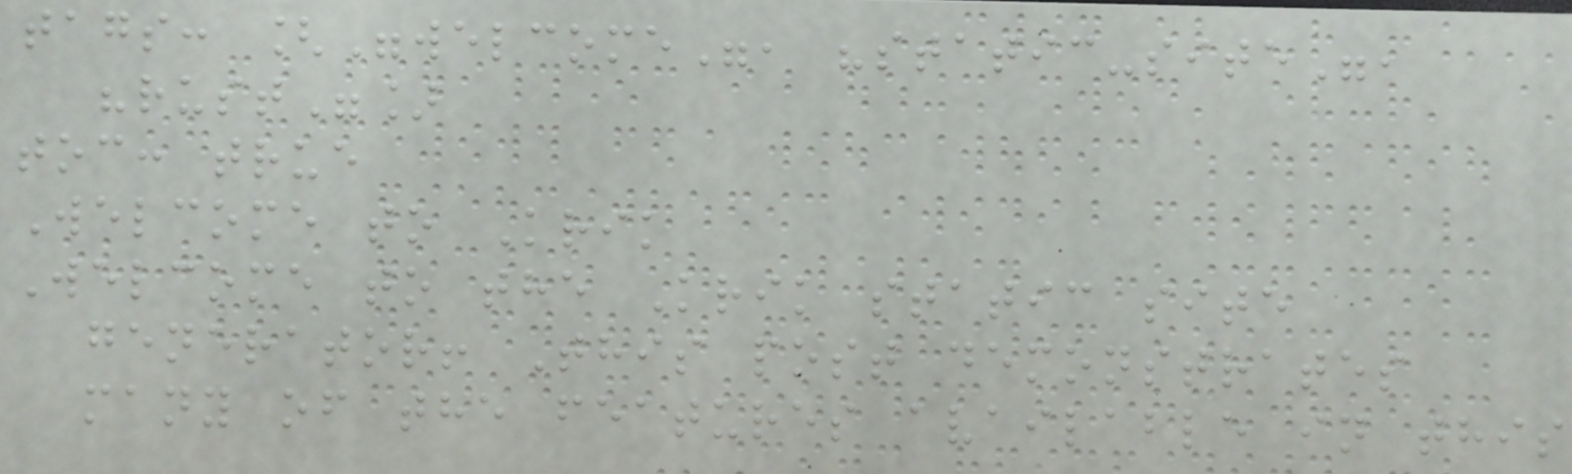tags: ["welcome", "static-site",
"rust"]
toc: true
Welcome to Krik
Welcome to the Krik static site
generator! This post demonstrates
many of the features available in this
